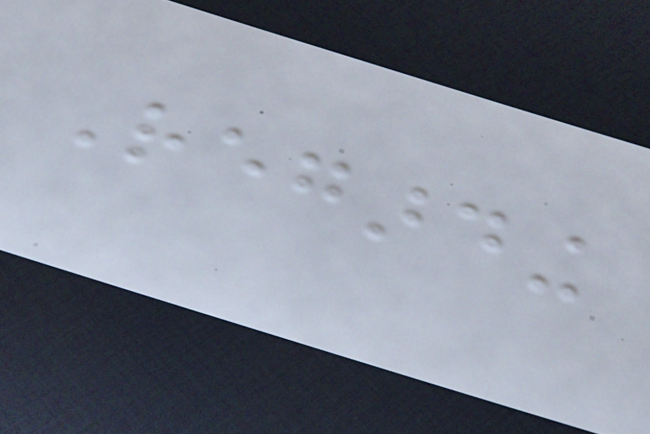Regarding
